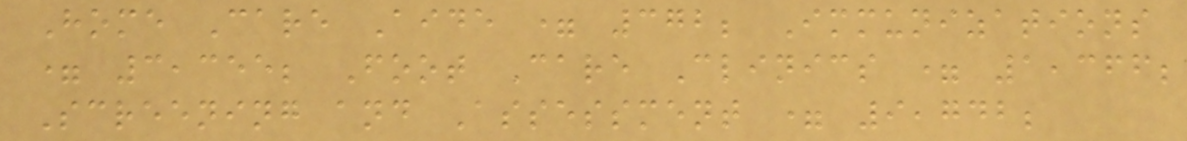Home Care Aide = 372; Immunizations
= 3,355; Foot Care Clinics = 1,366;
Screening and Assessment = 9,742;
